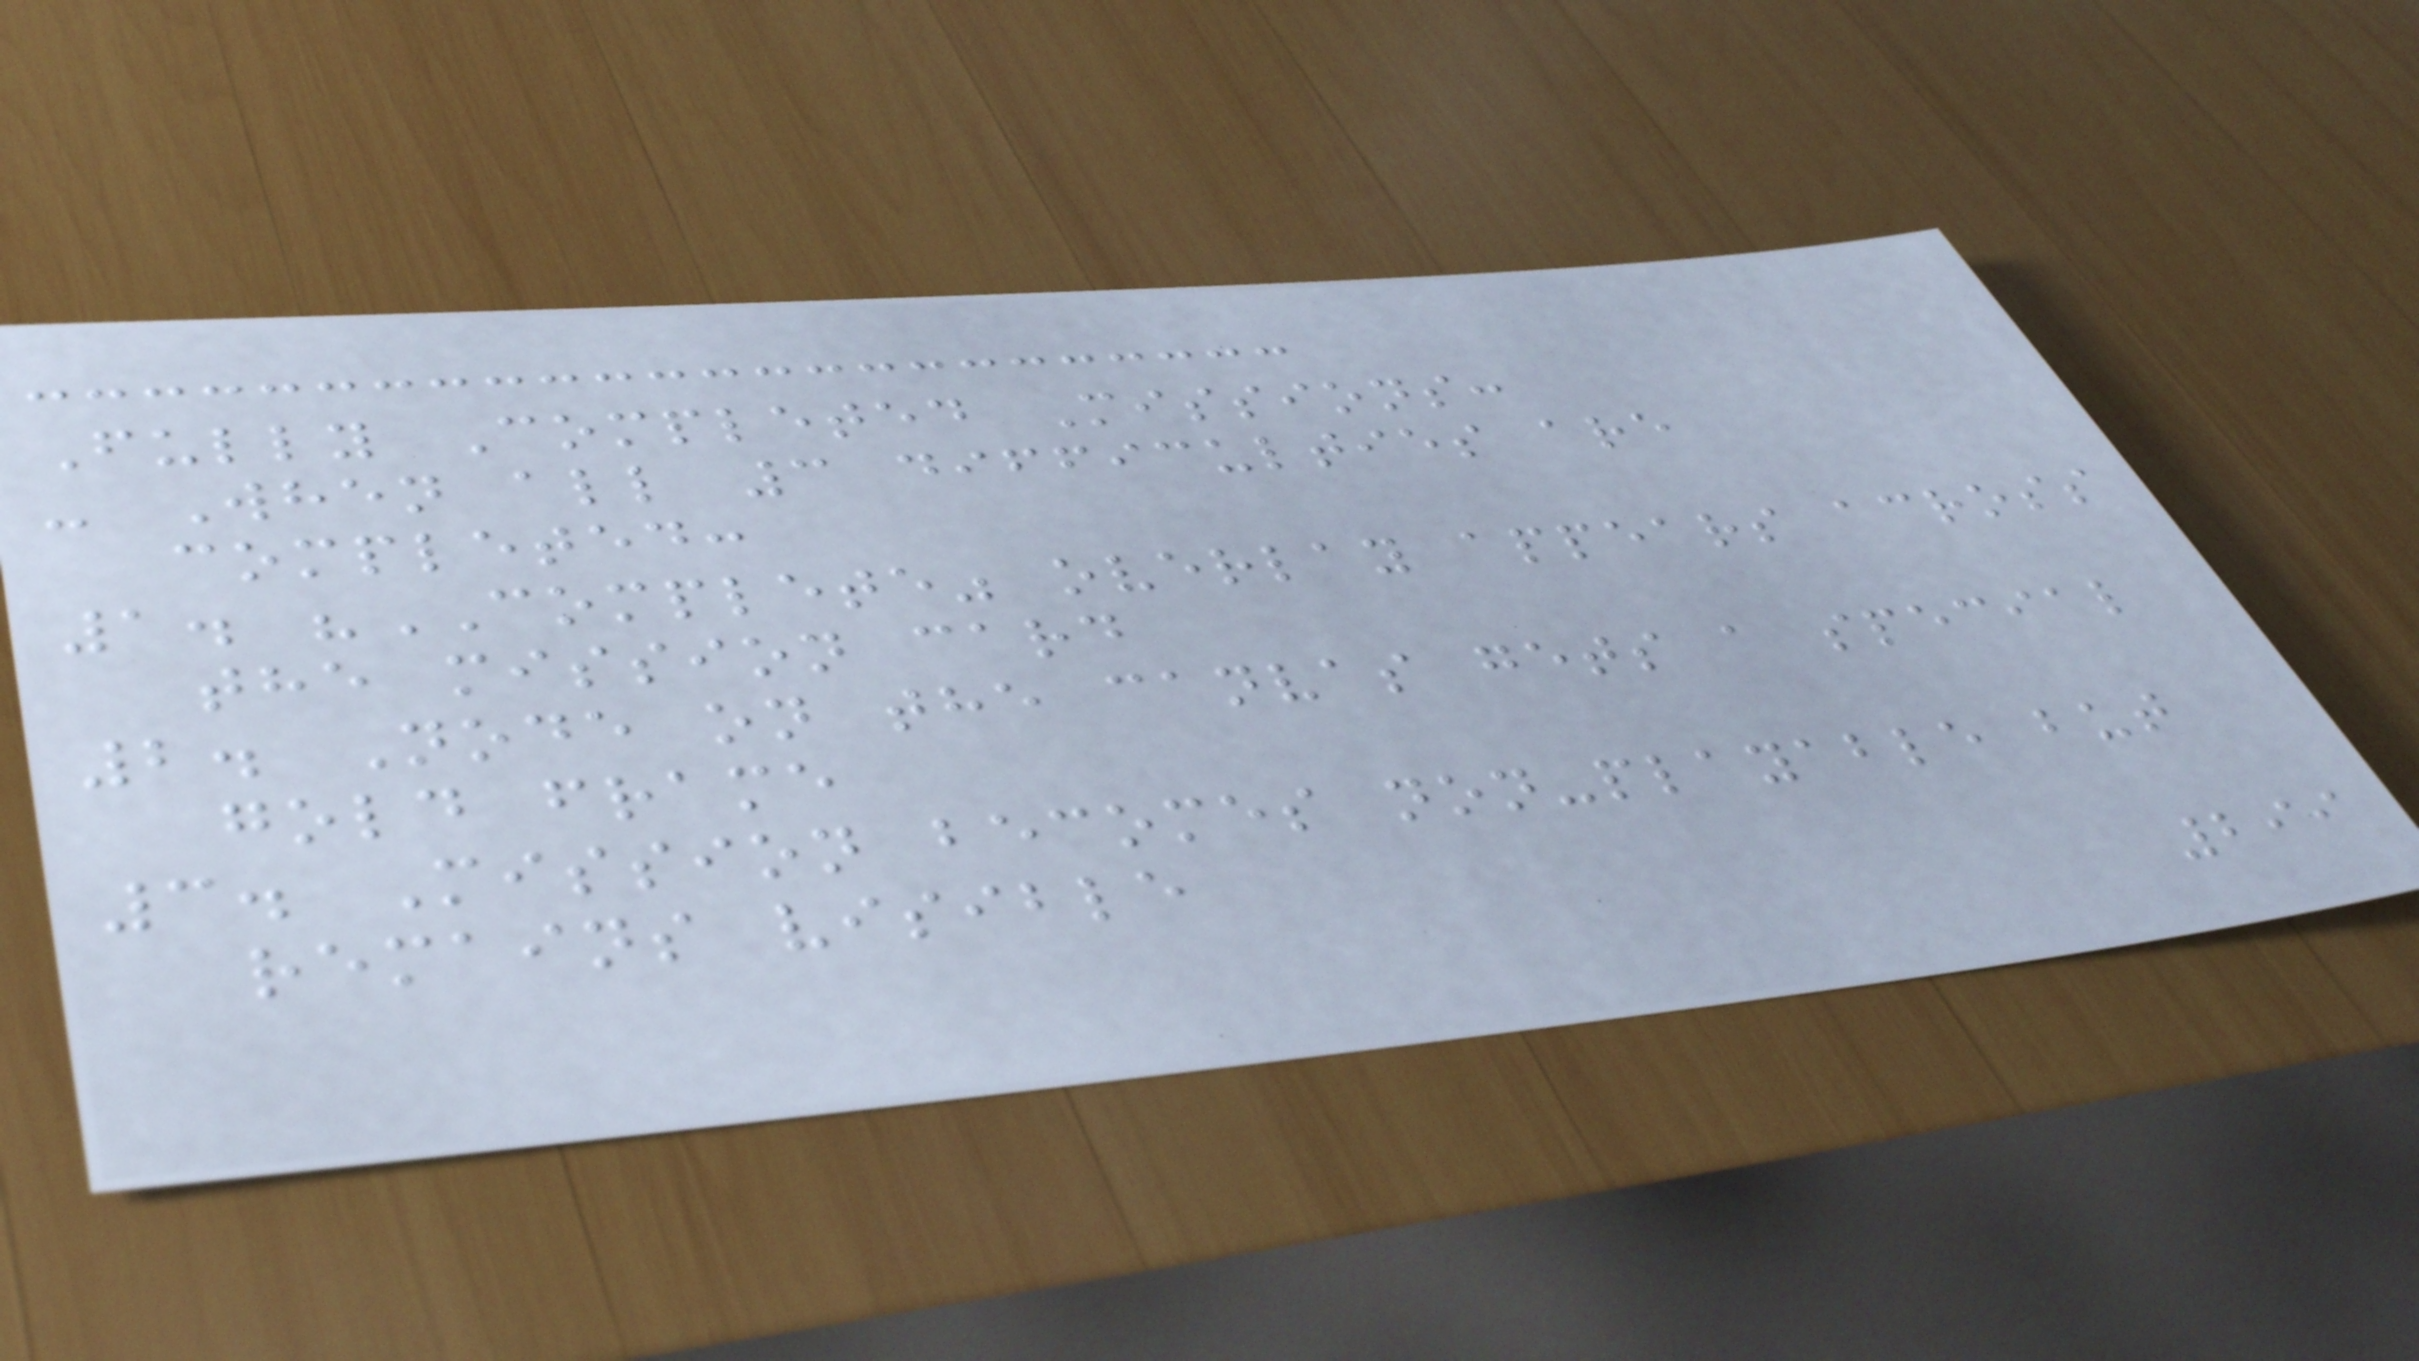Fully Completed Missions:
- When all 3 difficulties are
completed:
1. "COMPLETE" overlay appears across
the mission card
2. Node on the canvas gets a special
gold frame
3. Mission becomes non-playable but
remains visible
299
